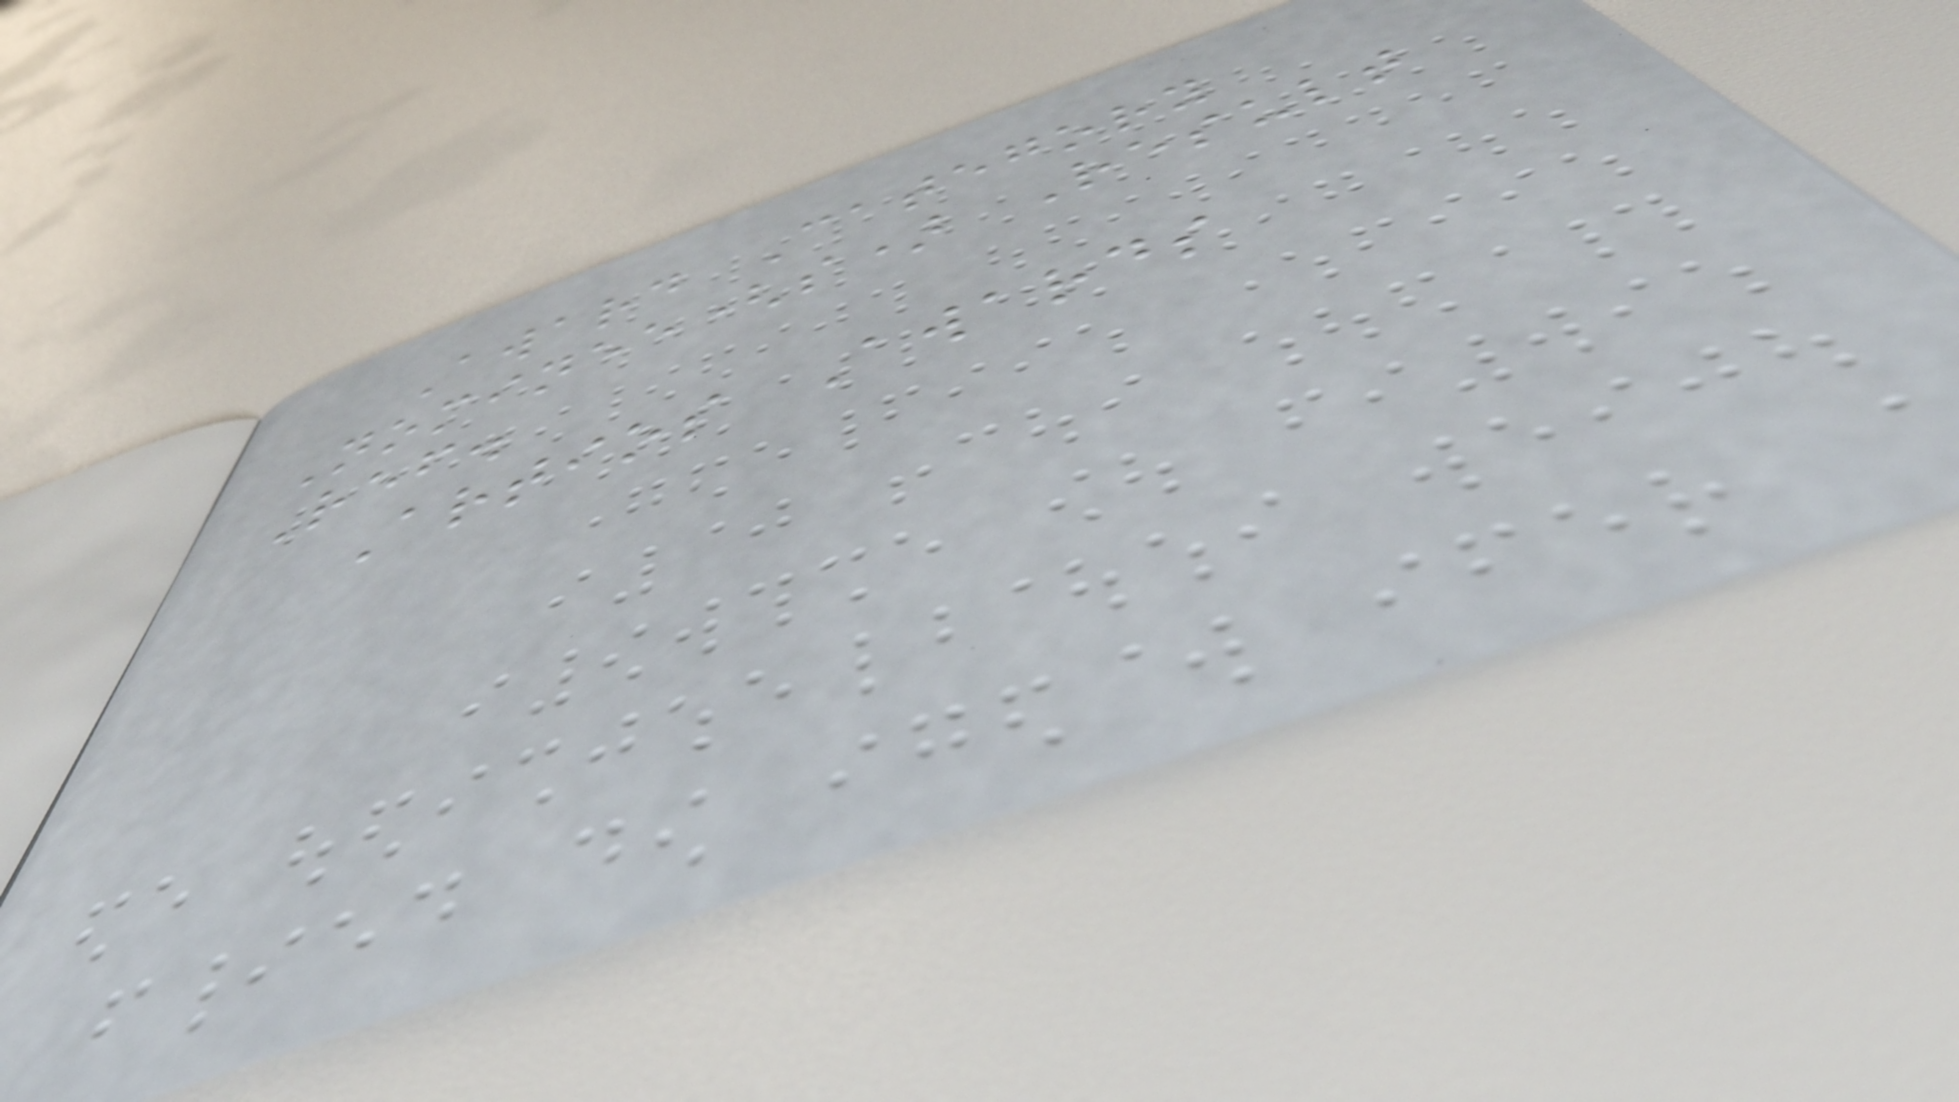Award Category
Nominee(s) Result
Ref.
Artios Awards
